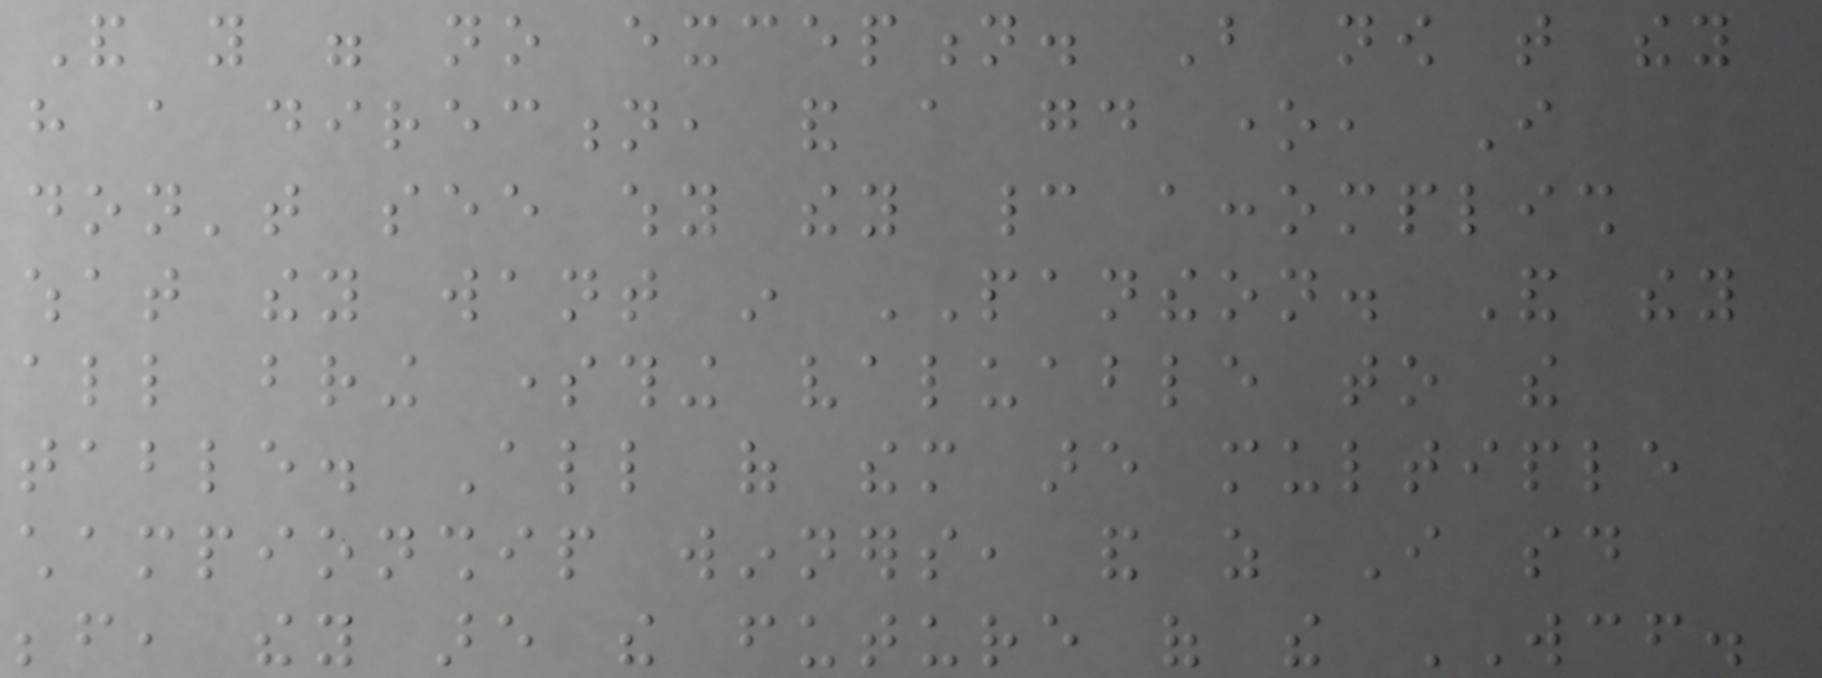And you were no exception. But now that they
have a direction, and a good one, I
don't see why they cannot accomplish
what they want in PANTHEON. And they
all bring something valuable to the
table. All of them are multiple
championship winners, and as I said
before, they are the future of the WCF.
